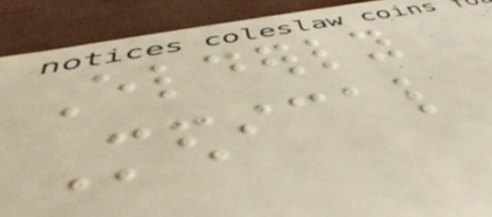Elderly
Medical
